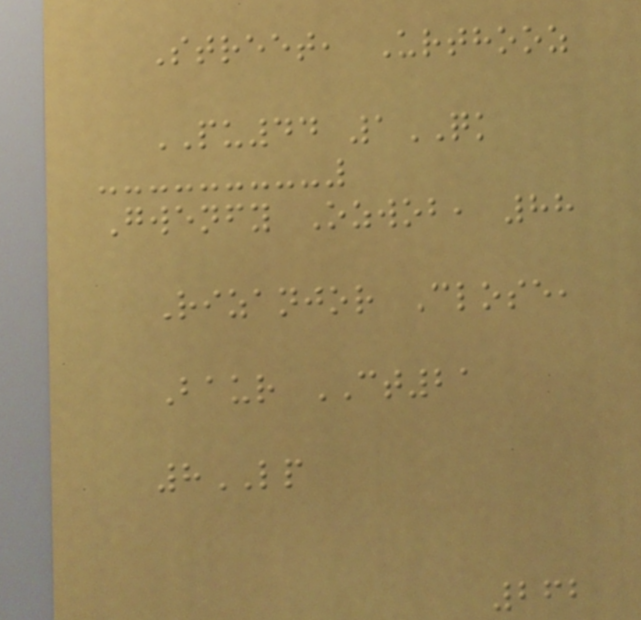Street, Urthooz
PU44 1QK
Gwenfy Ozwob, 88
Rizanjor Close,
Baur CT21
8LP
262
